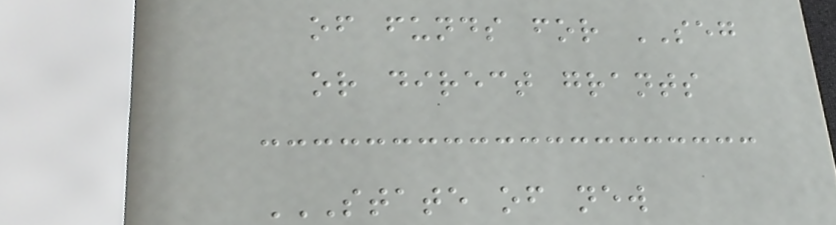of funds for SEG
or direct grants
STATE OF NEW
